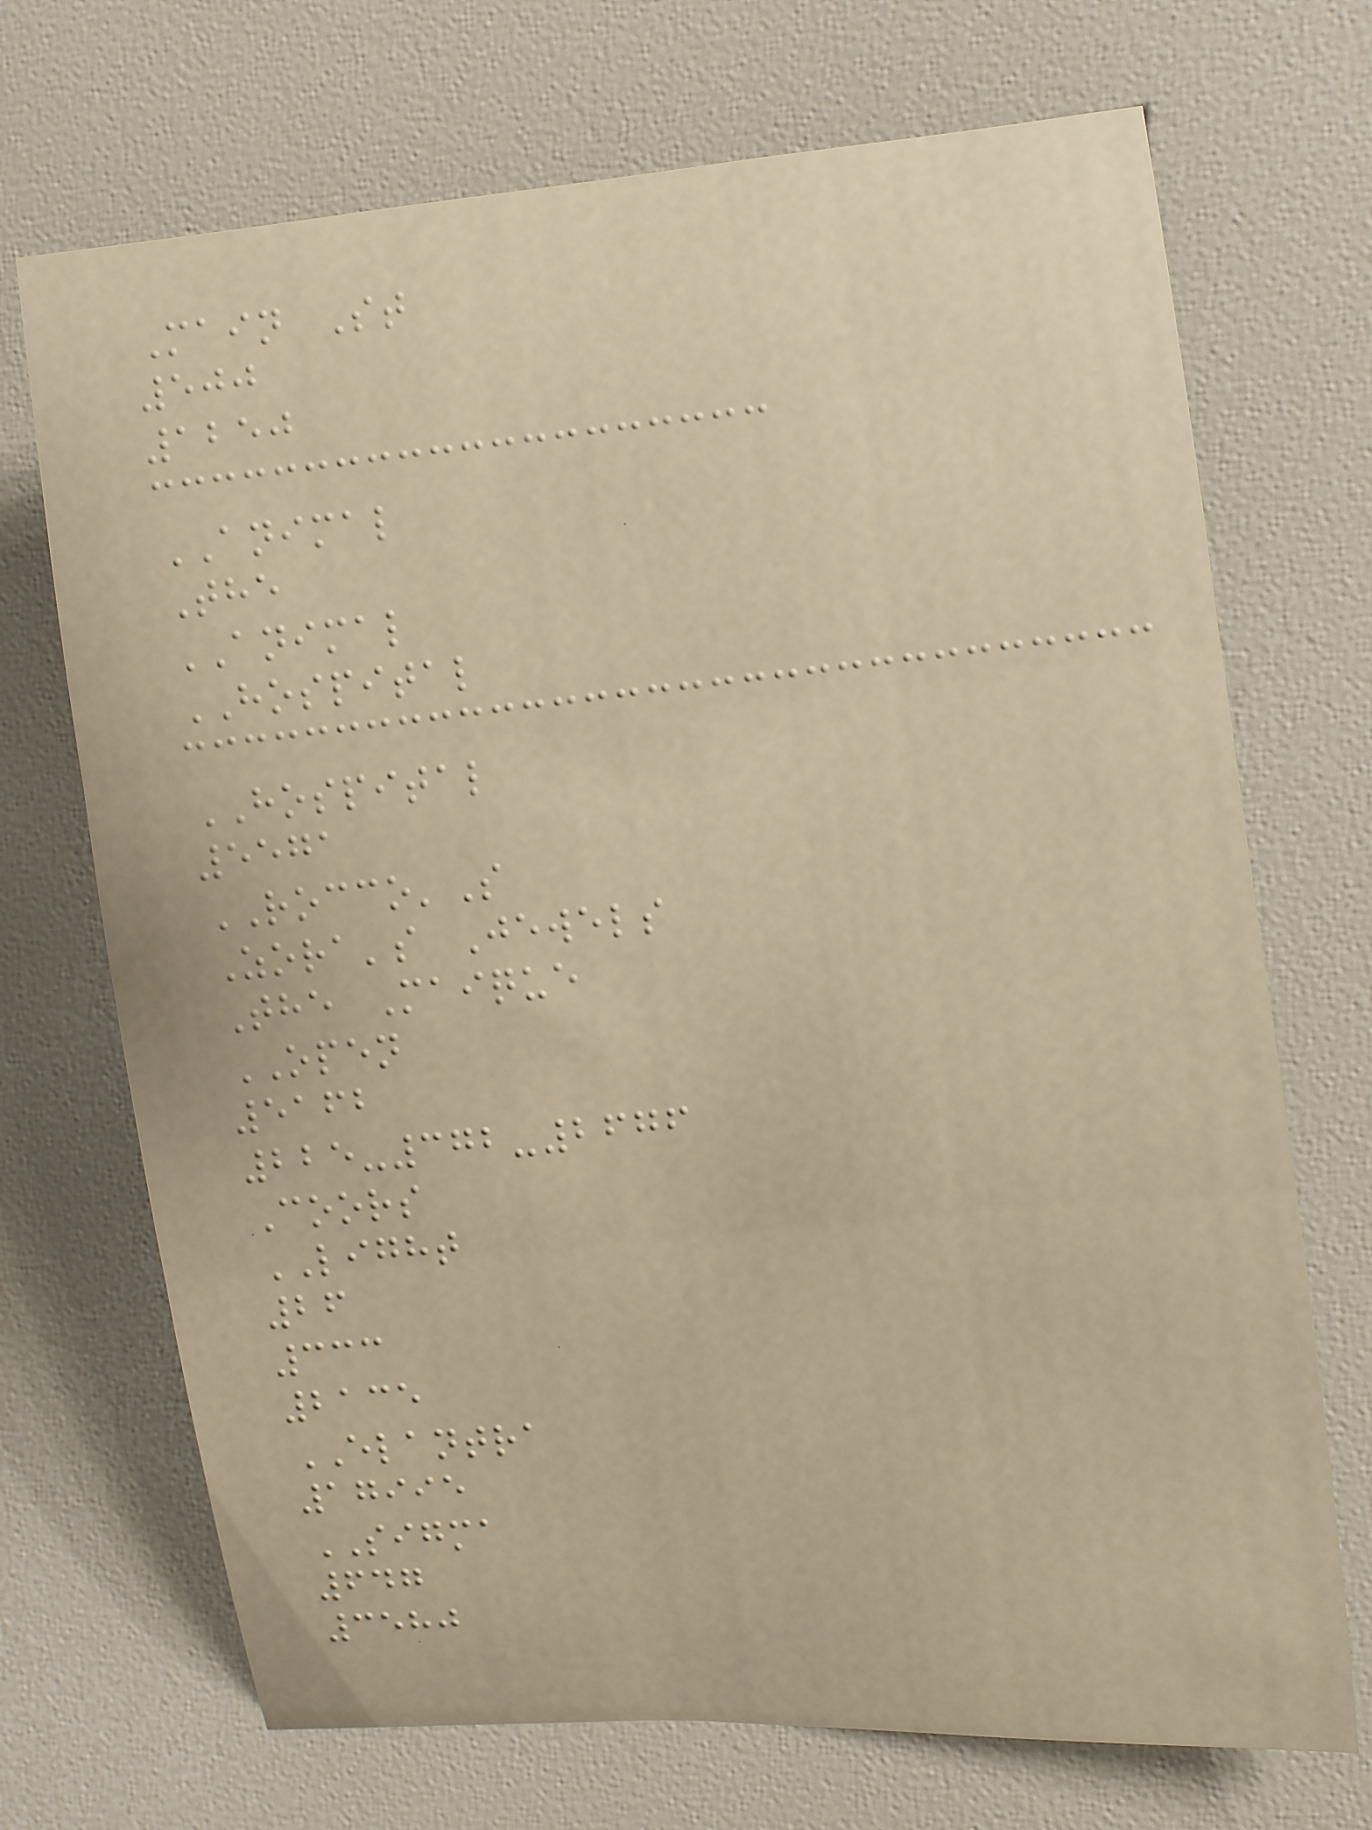Main St
500
1250
ANIMAL
The
ANIMAL
HOSPITAL
HOSPITAL
5571
ROCCO'S
Zora's Jewels
The Maique
OPEN
5162
225-372-2676
Coors
LIGHT
26
333
2135
ELANTRA
17995
SIGMA
647
3580
